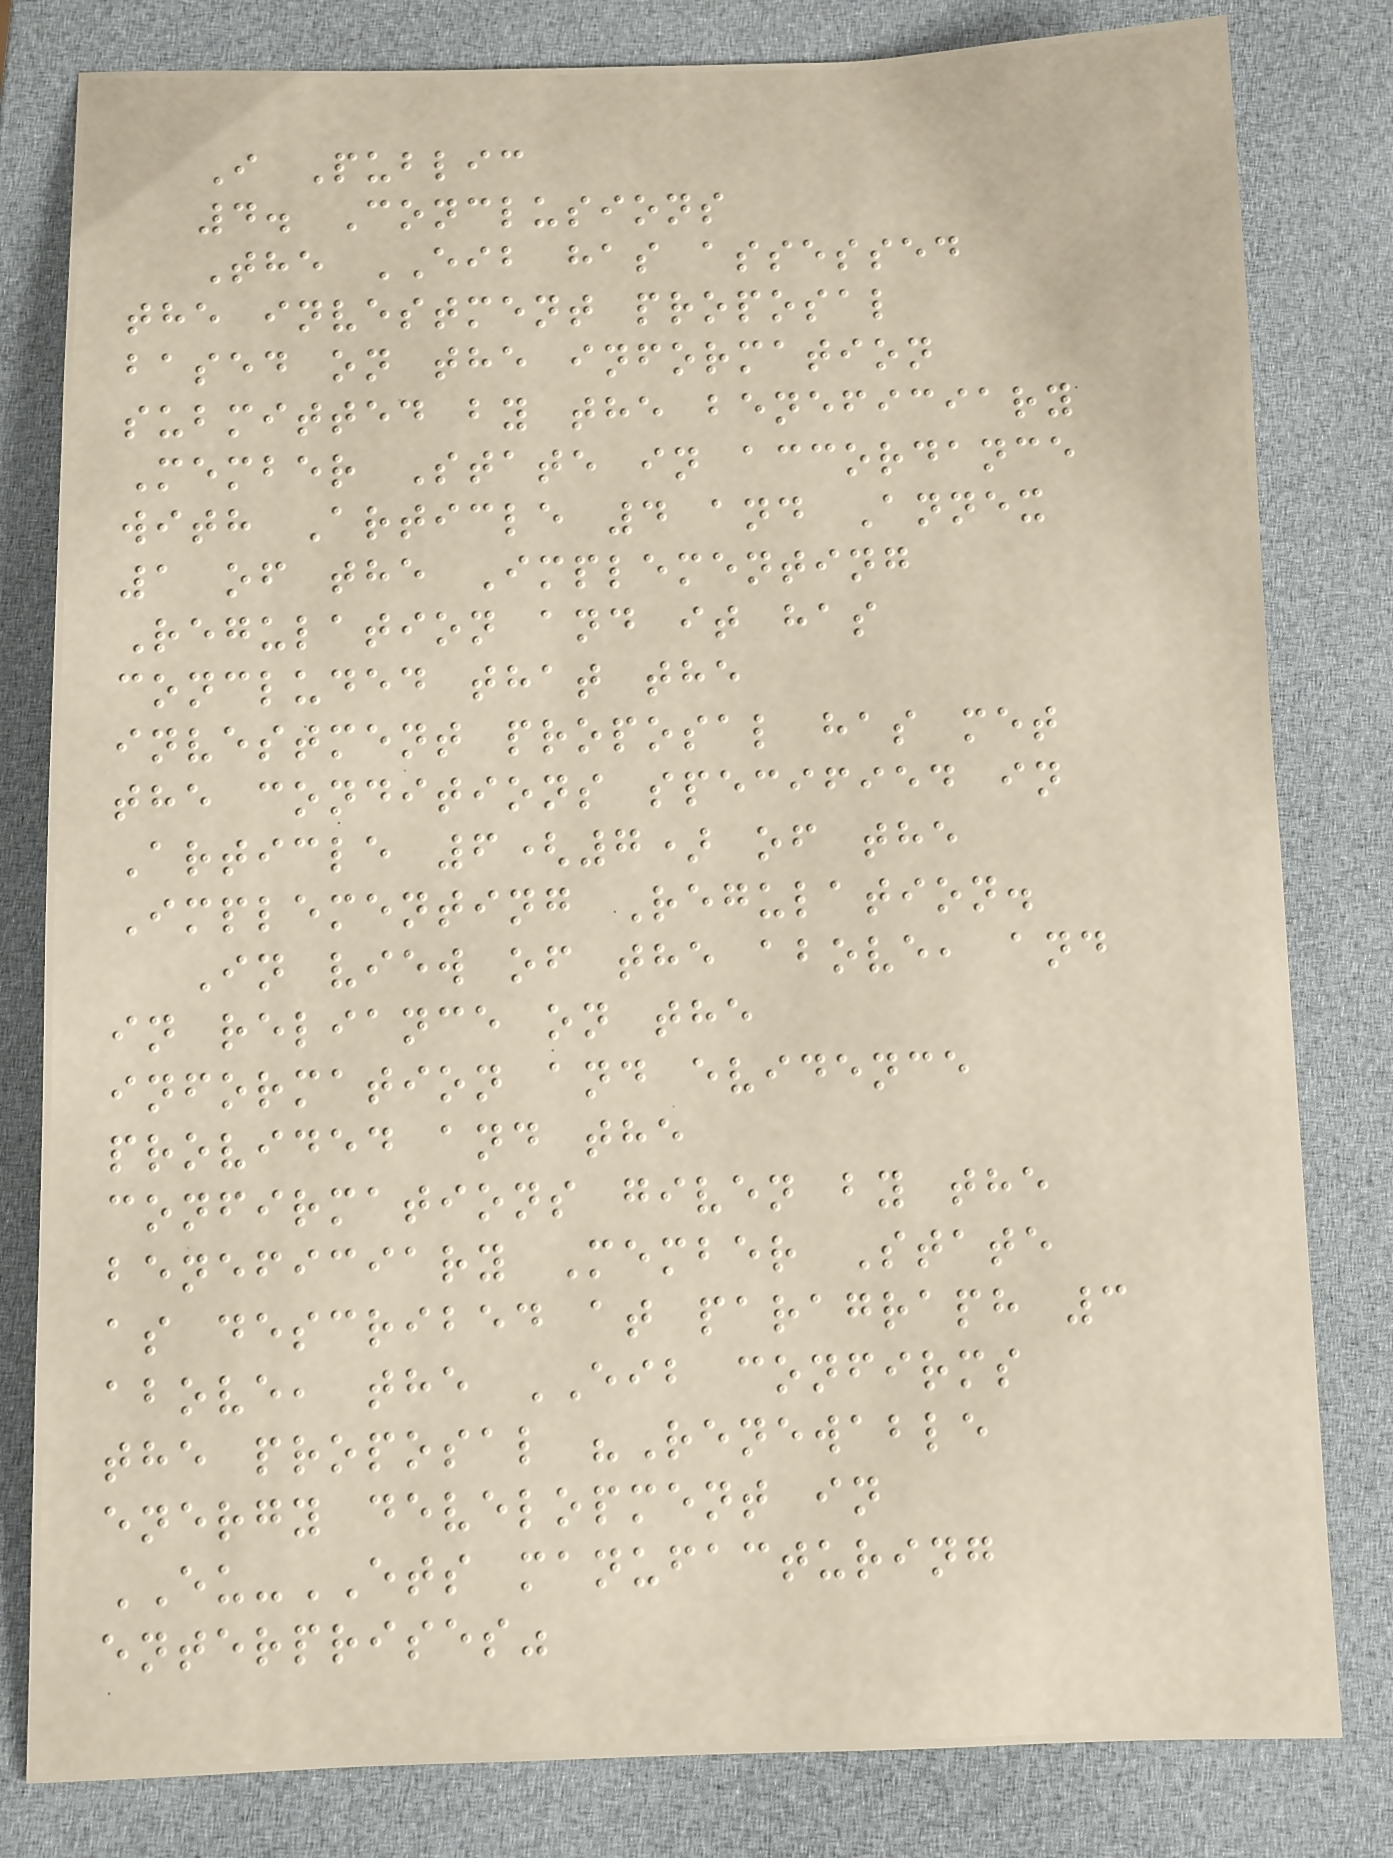I Public
4. Conclusions
The EIB has assessed
the investment proposal
based on the information
submitted by the beneficiary
Member State in accordance
with Article 4 and Annex
1 of the Implementing
Regulation and it has
concluded that the
investment proposal has met
the conditions specified in
Article 6(7) of the
Implementing Regulation.
In view of the above, and
in reliance on the
information and evidence
provided and the
confirmations given by the
beneficiary Member State
as described at paragraph 3
above, the EIB confirms
the proposal "Renewable
energy development in
EU-ETS manufacturing
enterprises"
